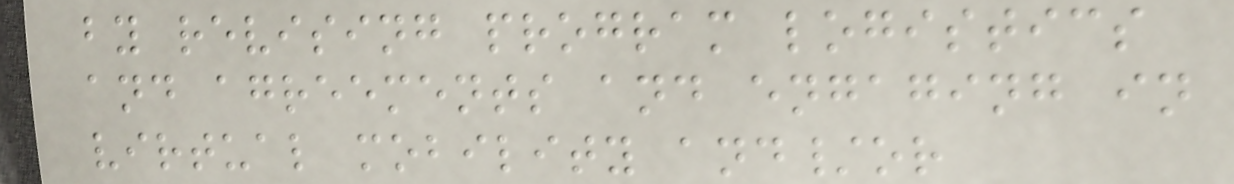by revising program logistics
and agreements and engaging in
virtual mobility and/or
